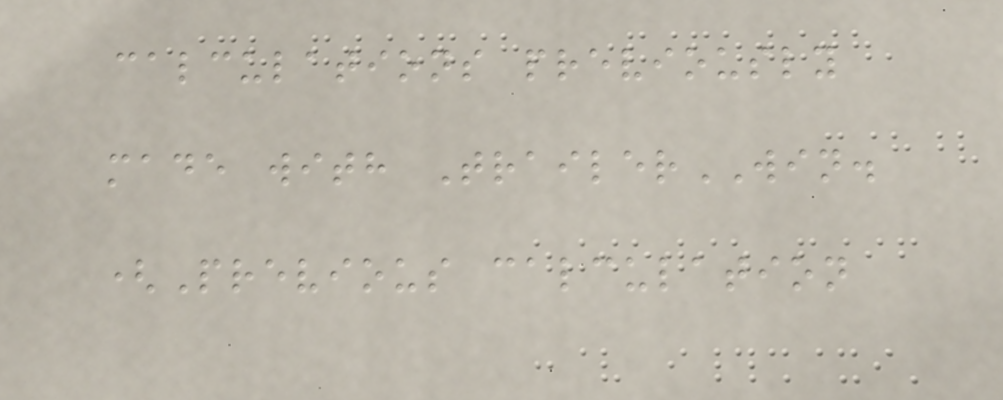calculations previously
made with TrailerWIN.
(Previous calculation
